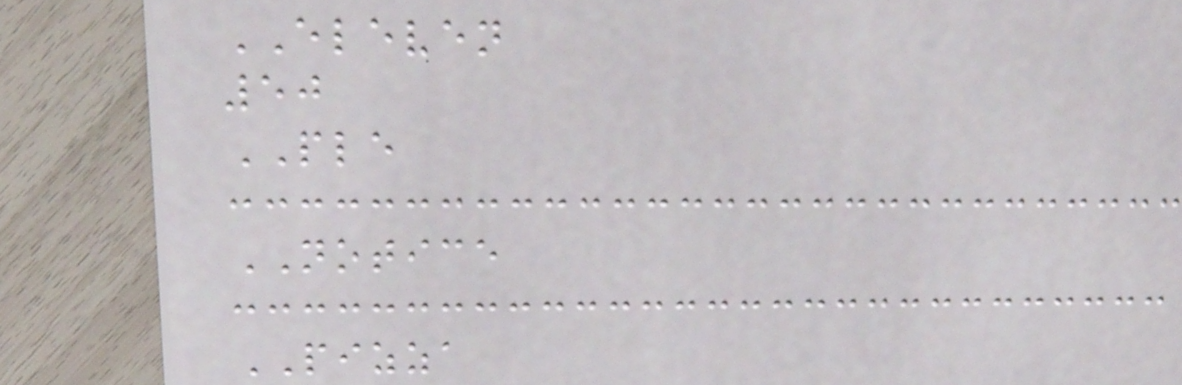ELEVEN
50
PLE
NOTICE
PIZZA
